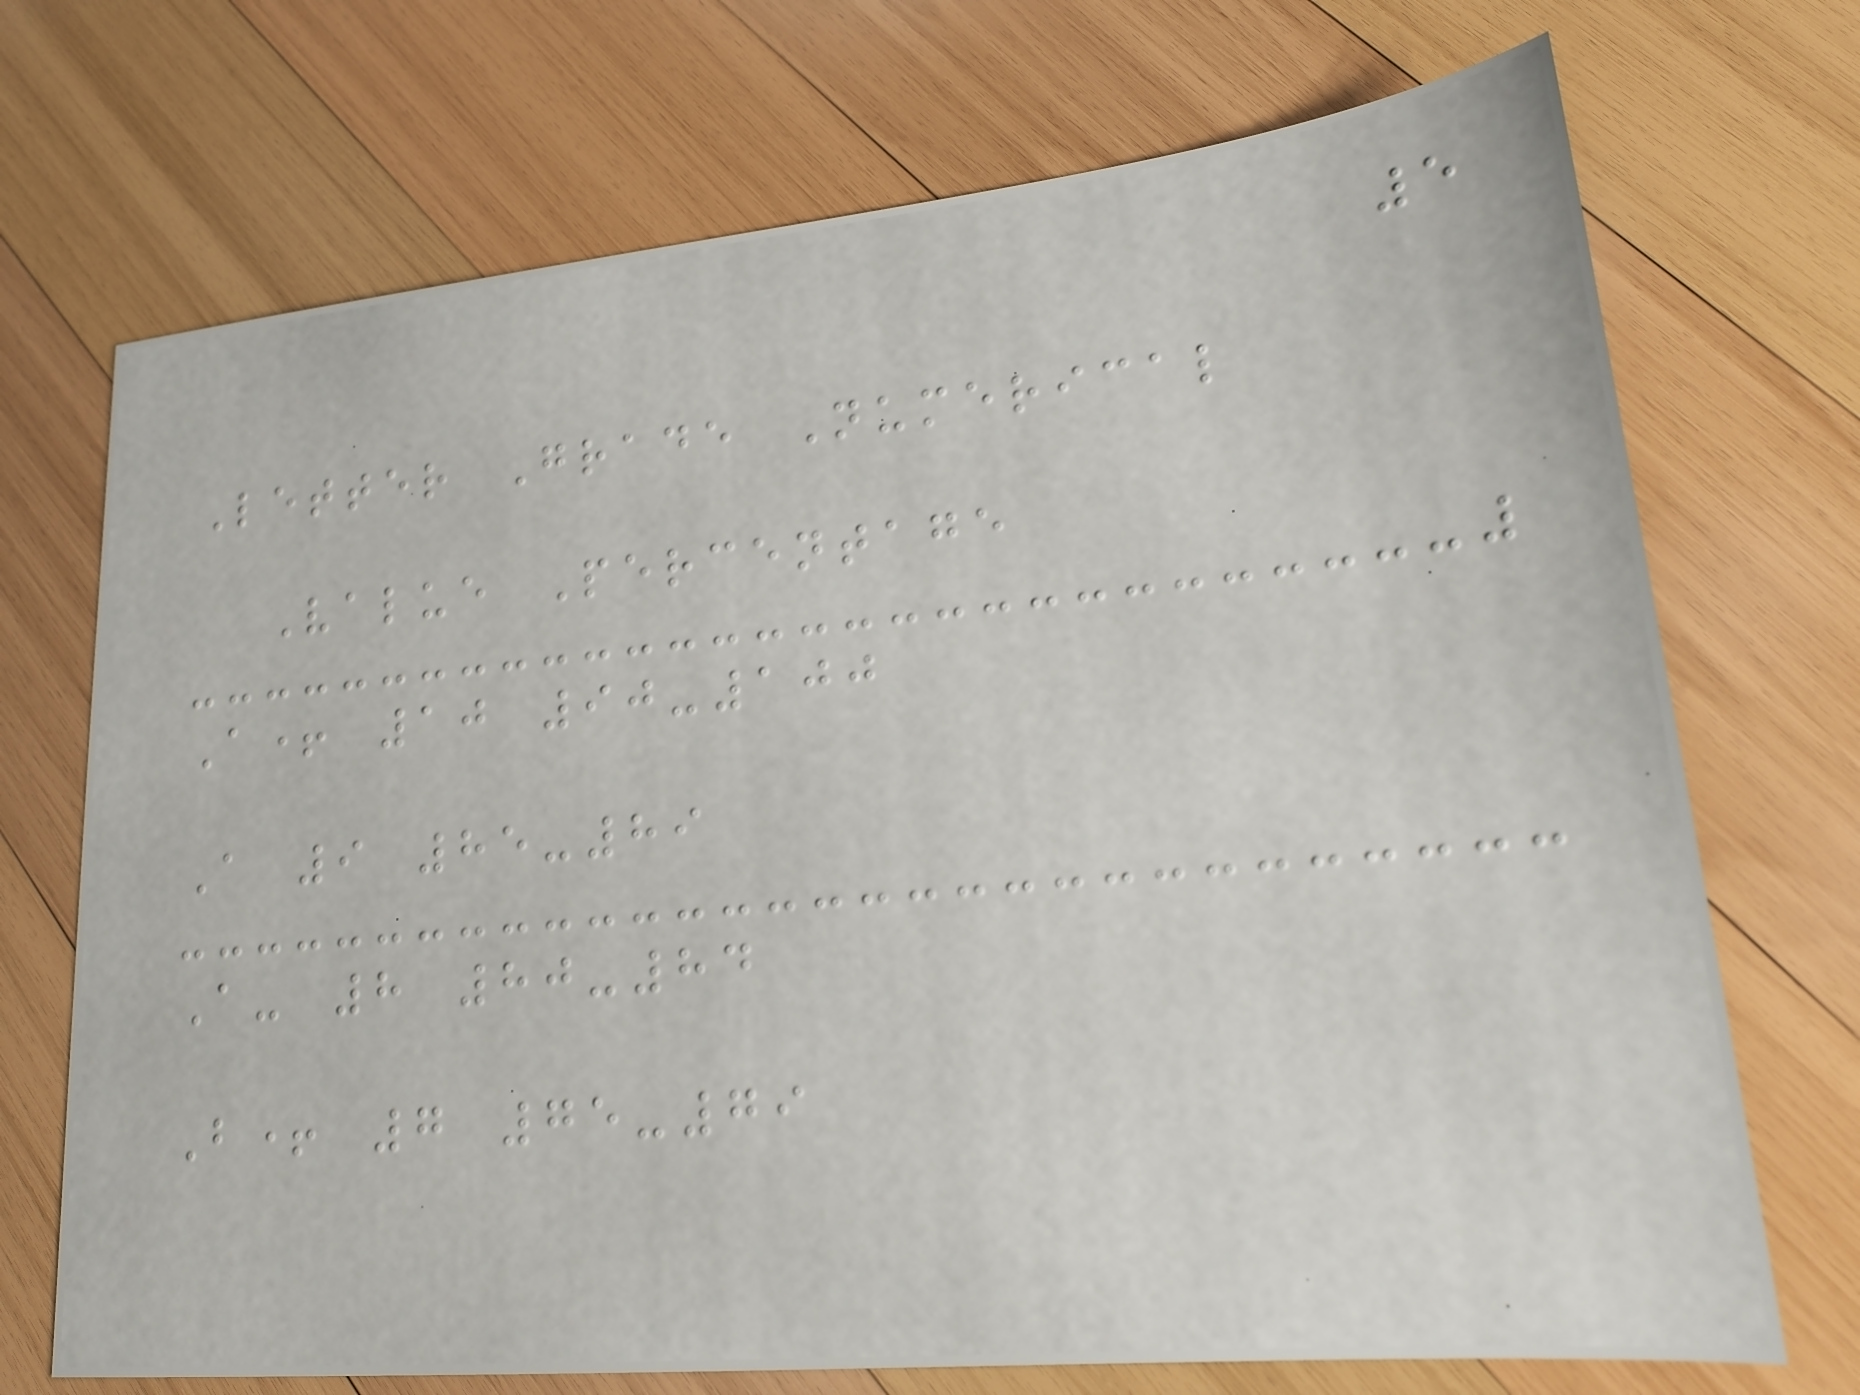5
Letter Grade Numerical
Value Percentage
A+ 10 90-100
A 9 85-89
A- 8 80-84
B+ 7 75-79
